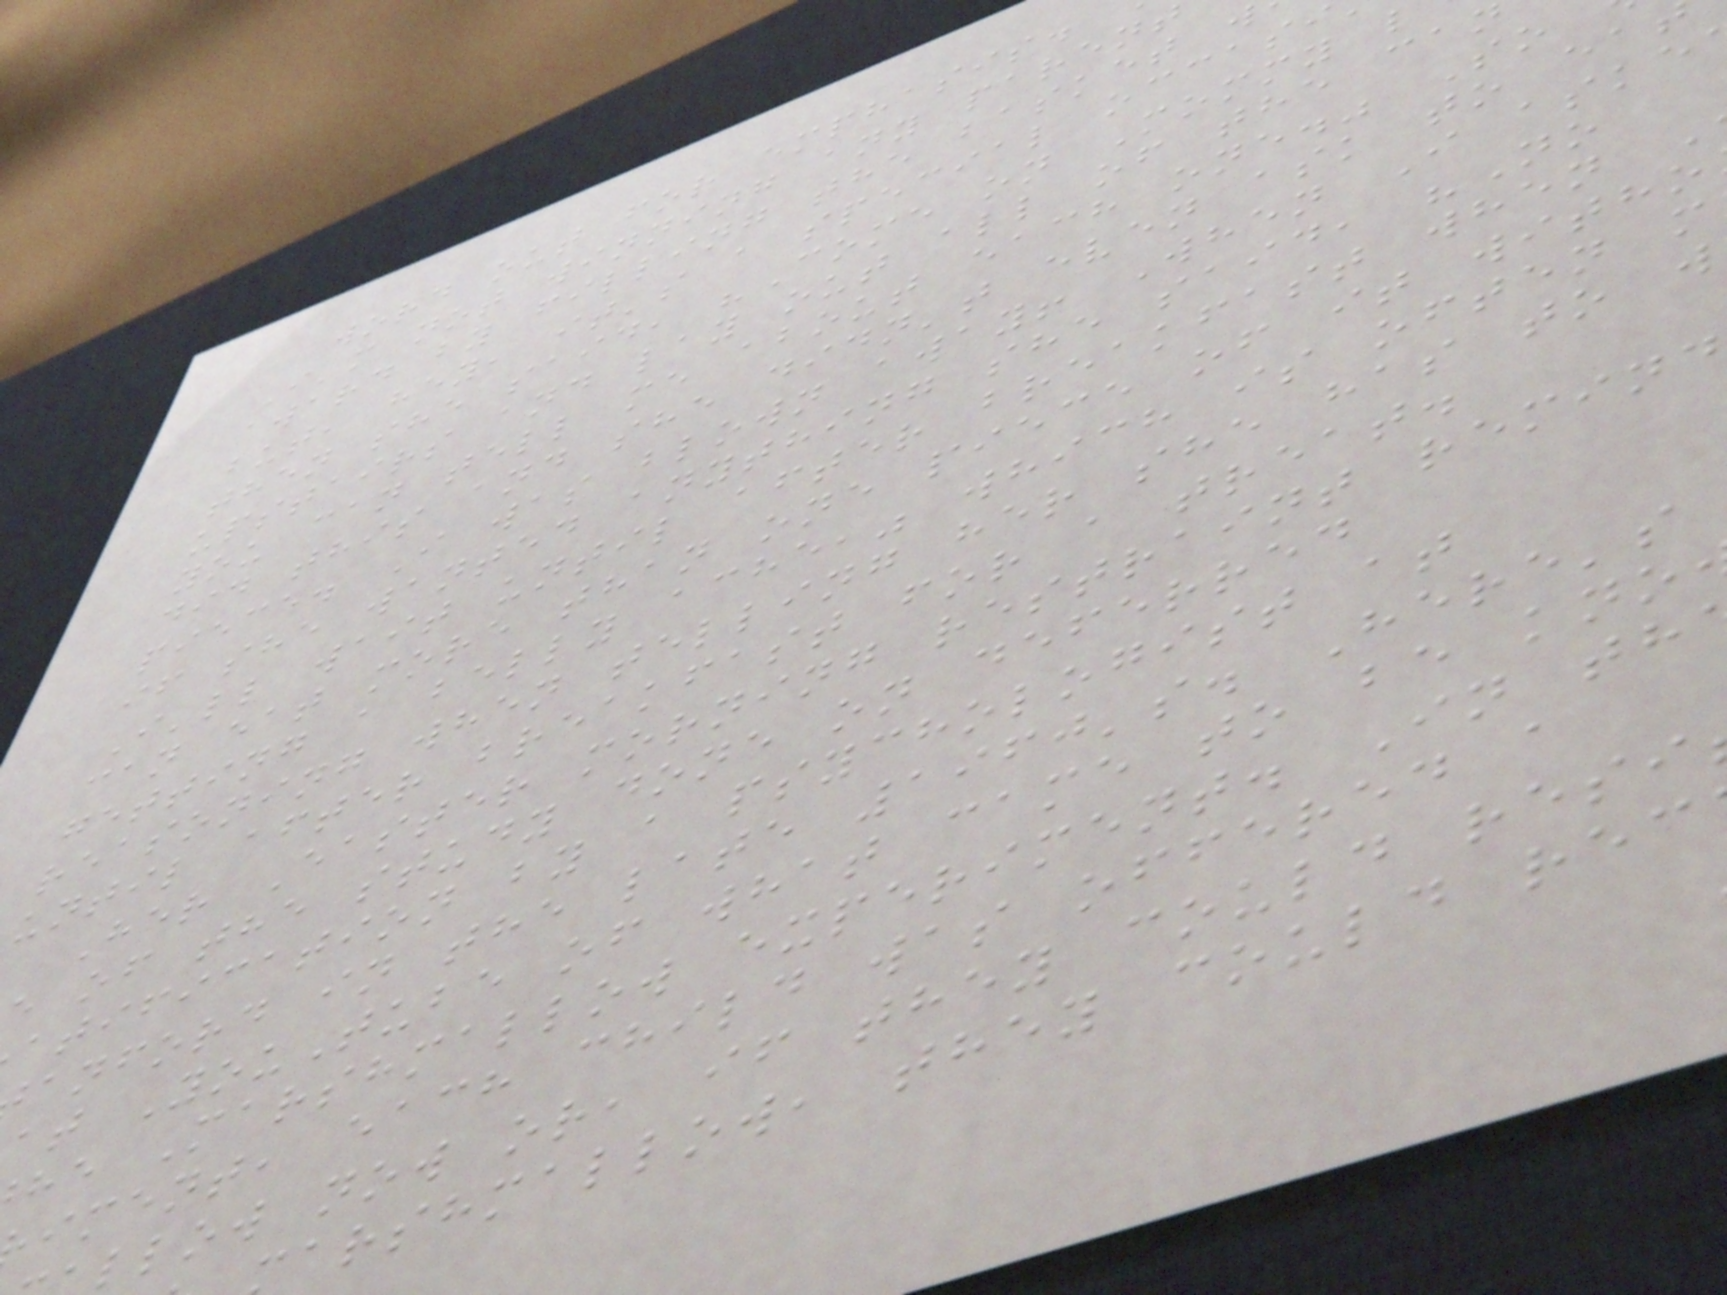word out for emphasis.
I'm not winning any parent
award by filling the basket w
but, hey, it's a special occas
then she said, "Come on Mommy
upstairs and lay out all of the ca
you can tell me about each one." So
did this and she didn't even ask to ea
piece. I was blown away! When I aske
if she wanted anything she said, "No
I'll wait until after breakfast when
can eat more than one piece of it witho
getting a belly ache," which is often m
reasoning when telling her she has to w
until after breakfast for a treat.
Her Easter morning restraint remind
e of the study done on deferred
atification by a psychologist at
anford in the late 1960's. Here's
at YouTube of what came to be kno
he Marshmallow experiment. In th
iment, each child was offered a
llow now or, if they could resi
arshmallow, they could rec
